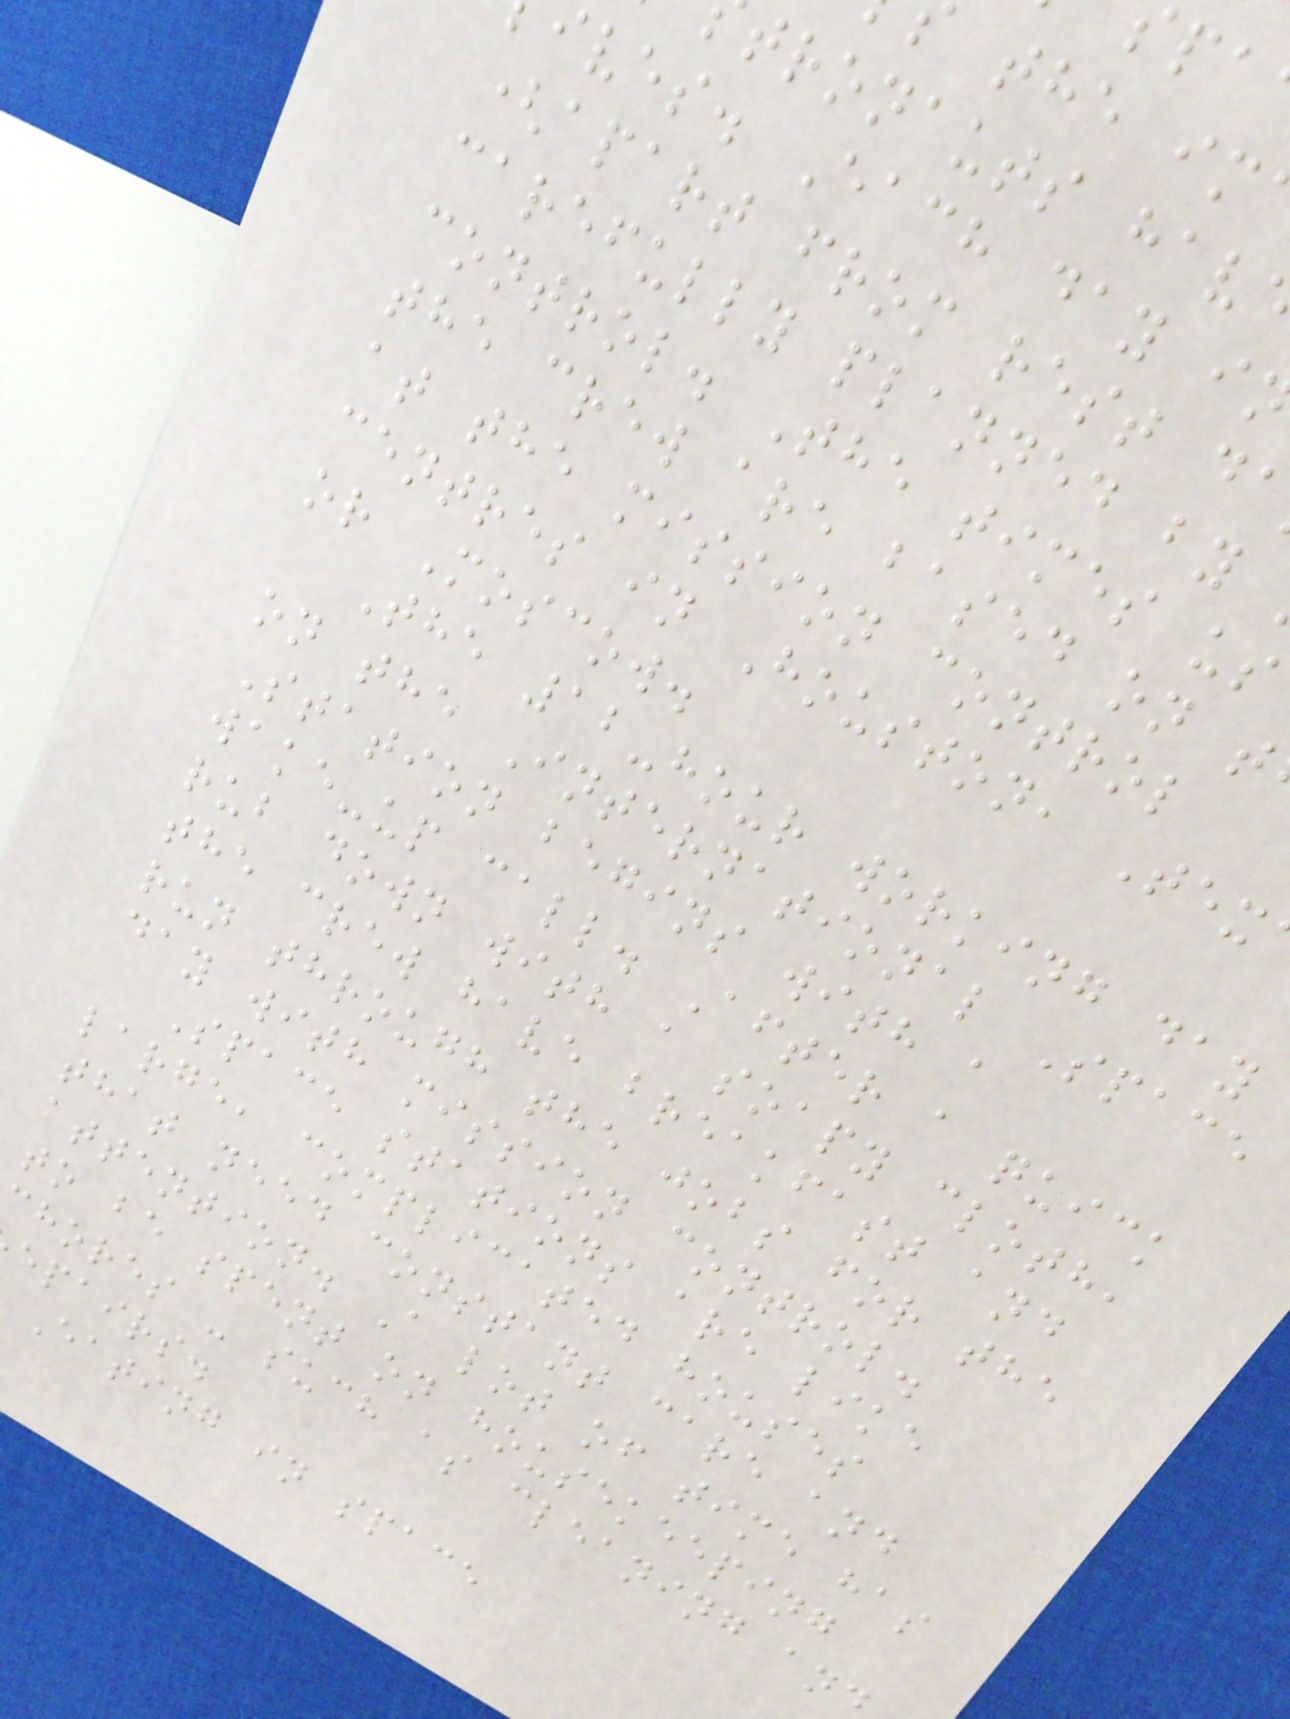the im
tronauts hav
ives. Each day i
(apart from rest d
carefully planned by
control. The times us
the crew are based on t
at the mission control
centres in Houston, Tex
or Moscow.
The 12-hour working day
on the International Space
Station begins with a
wake-up call. After a quick
rub down with a soapy cloth,
the crew have breakfast and
run through the jobs for the
day with mission control.
Space stations are like
large, complicated houses
that need constant care and
attention. A lot of time has
to be spent on housekeeping
chores - such as cleaning an
epairs.
Eating in space
